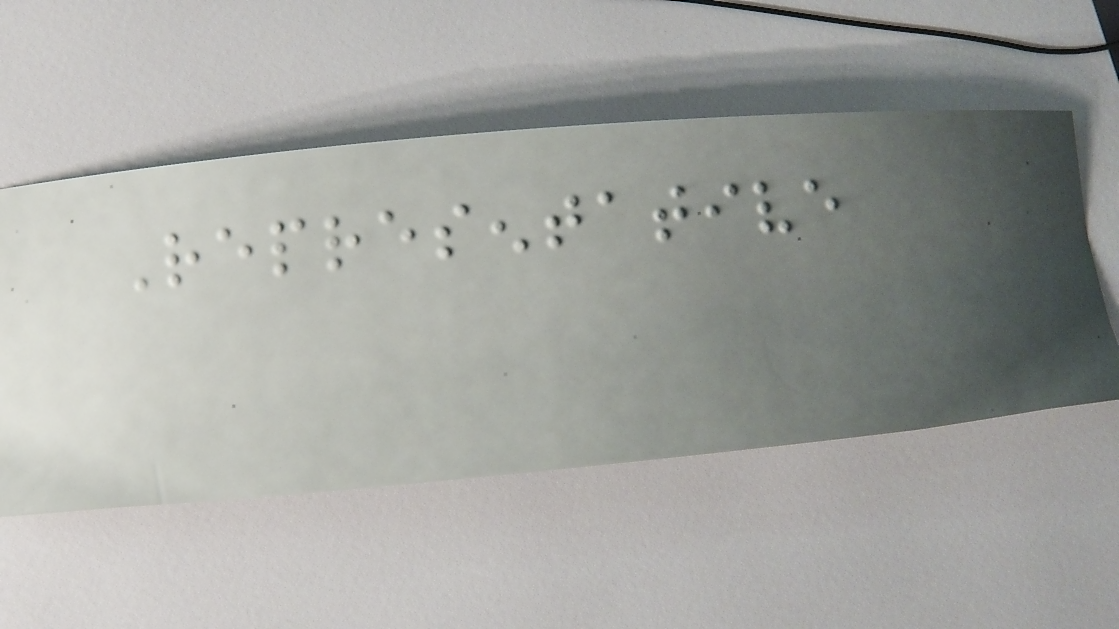Representative
